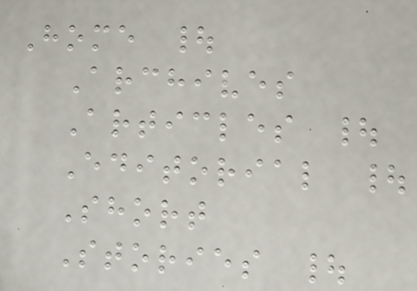Home |
Archives
Articles |
Editorial |
Short
Stories |
